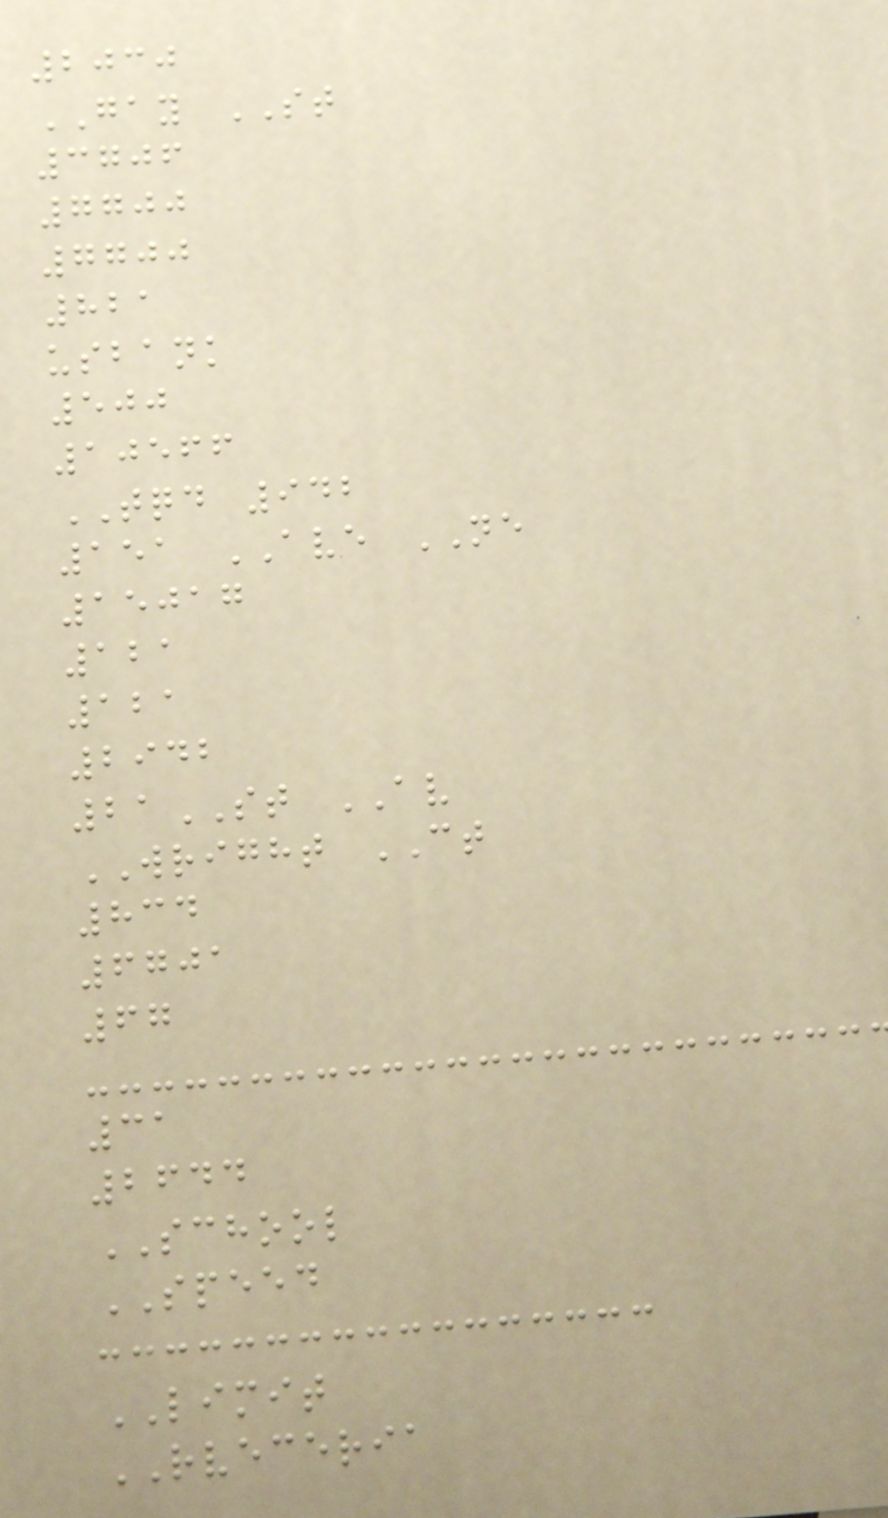2030
GAY ST
3706
7700
7700
821
usbank
500
10566
TQD 942
151 AVE NE
15017
121
121
2942
21ST AV
WRIGHT CT
834
6701
67
31
2644
SCHOOL
SPEED
LIMIT
RVECERIA
